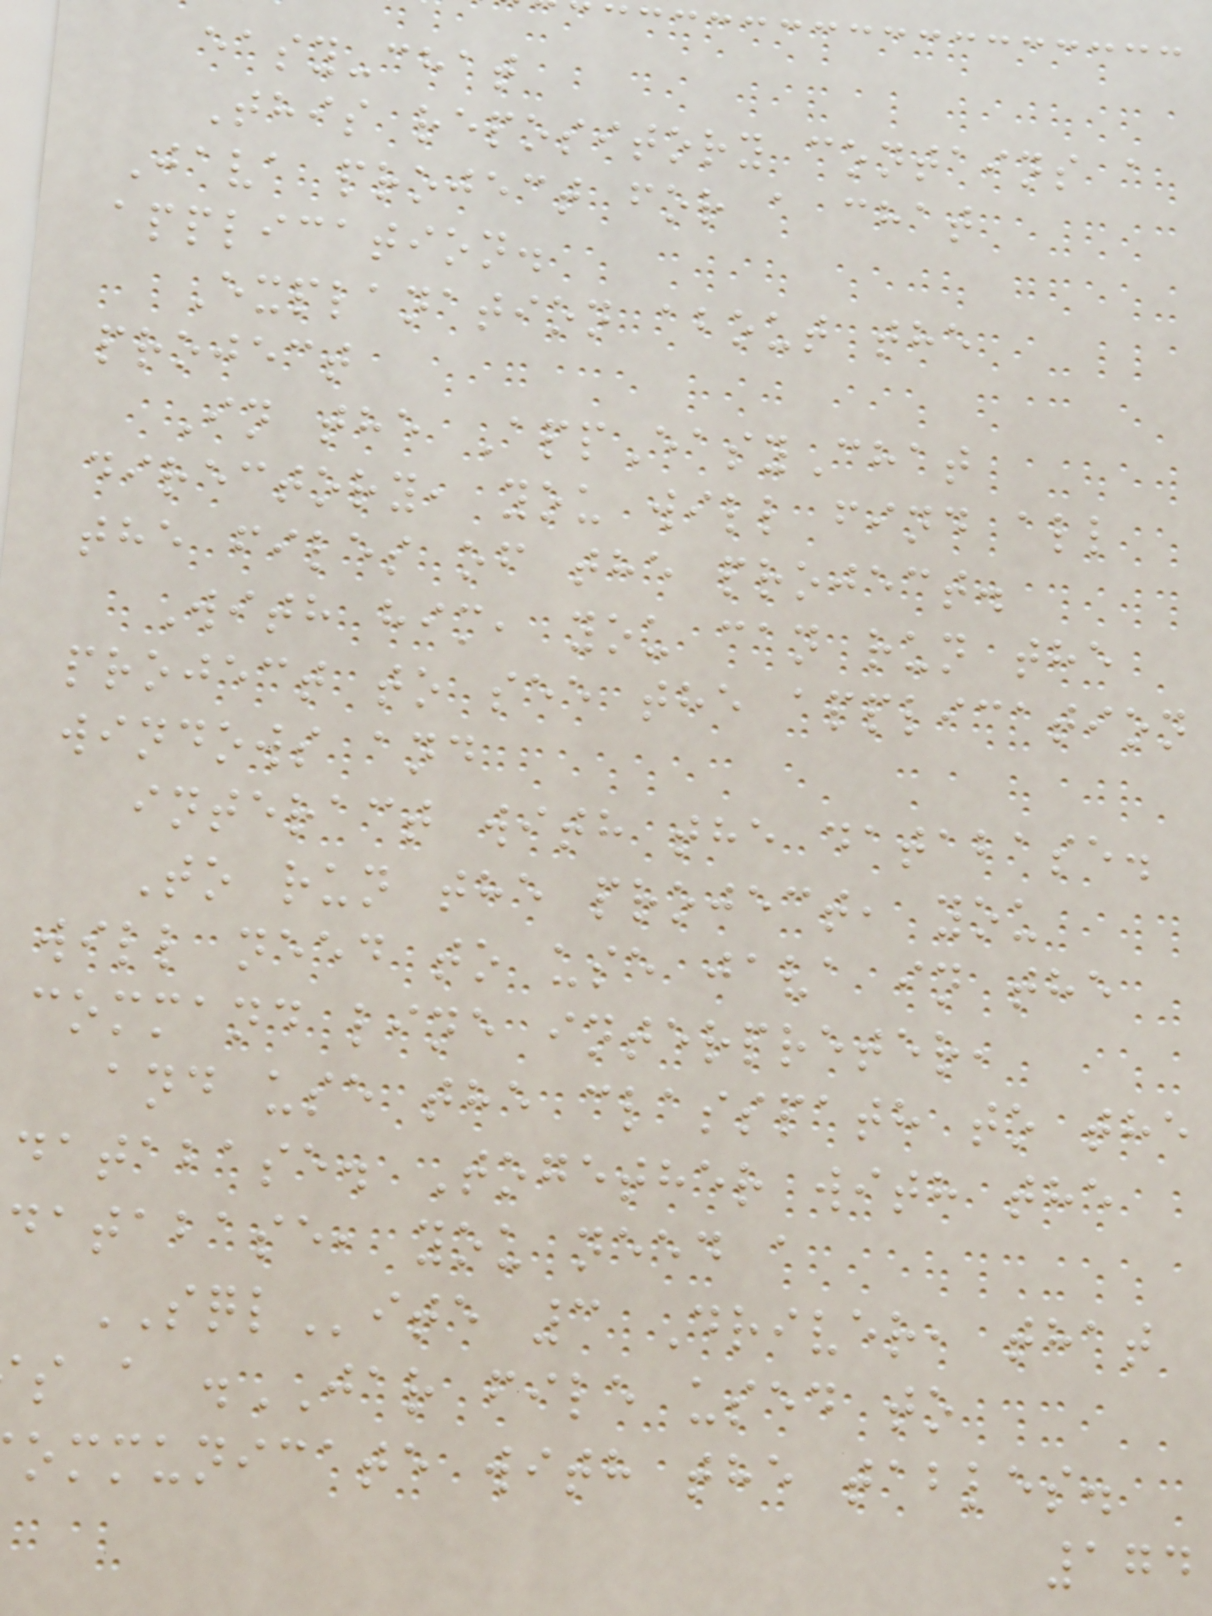easy-chat
This repository contains a
Java project for a chat
application.
Explanation about the
project
In the AppEasyChat
directory, you will find all
the files of the project.
With him, you can run the
project to see the application
windows and
interact with the database.
To run the project, you
will need to use java in the
command line interpreter,
and use the classpath to the
database. Together with the
database, you need a
SQLite 3 Driver, that
s a .JAR file used to
ommunicate with the tables.
174
